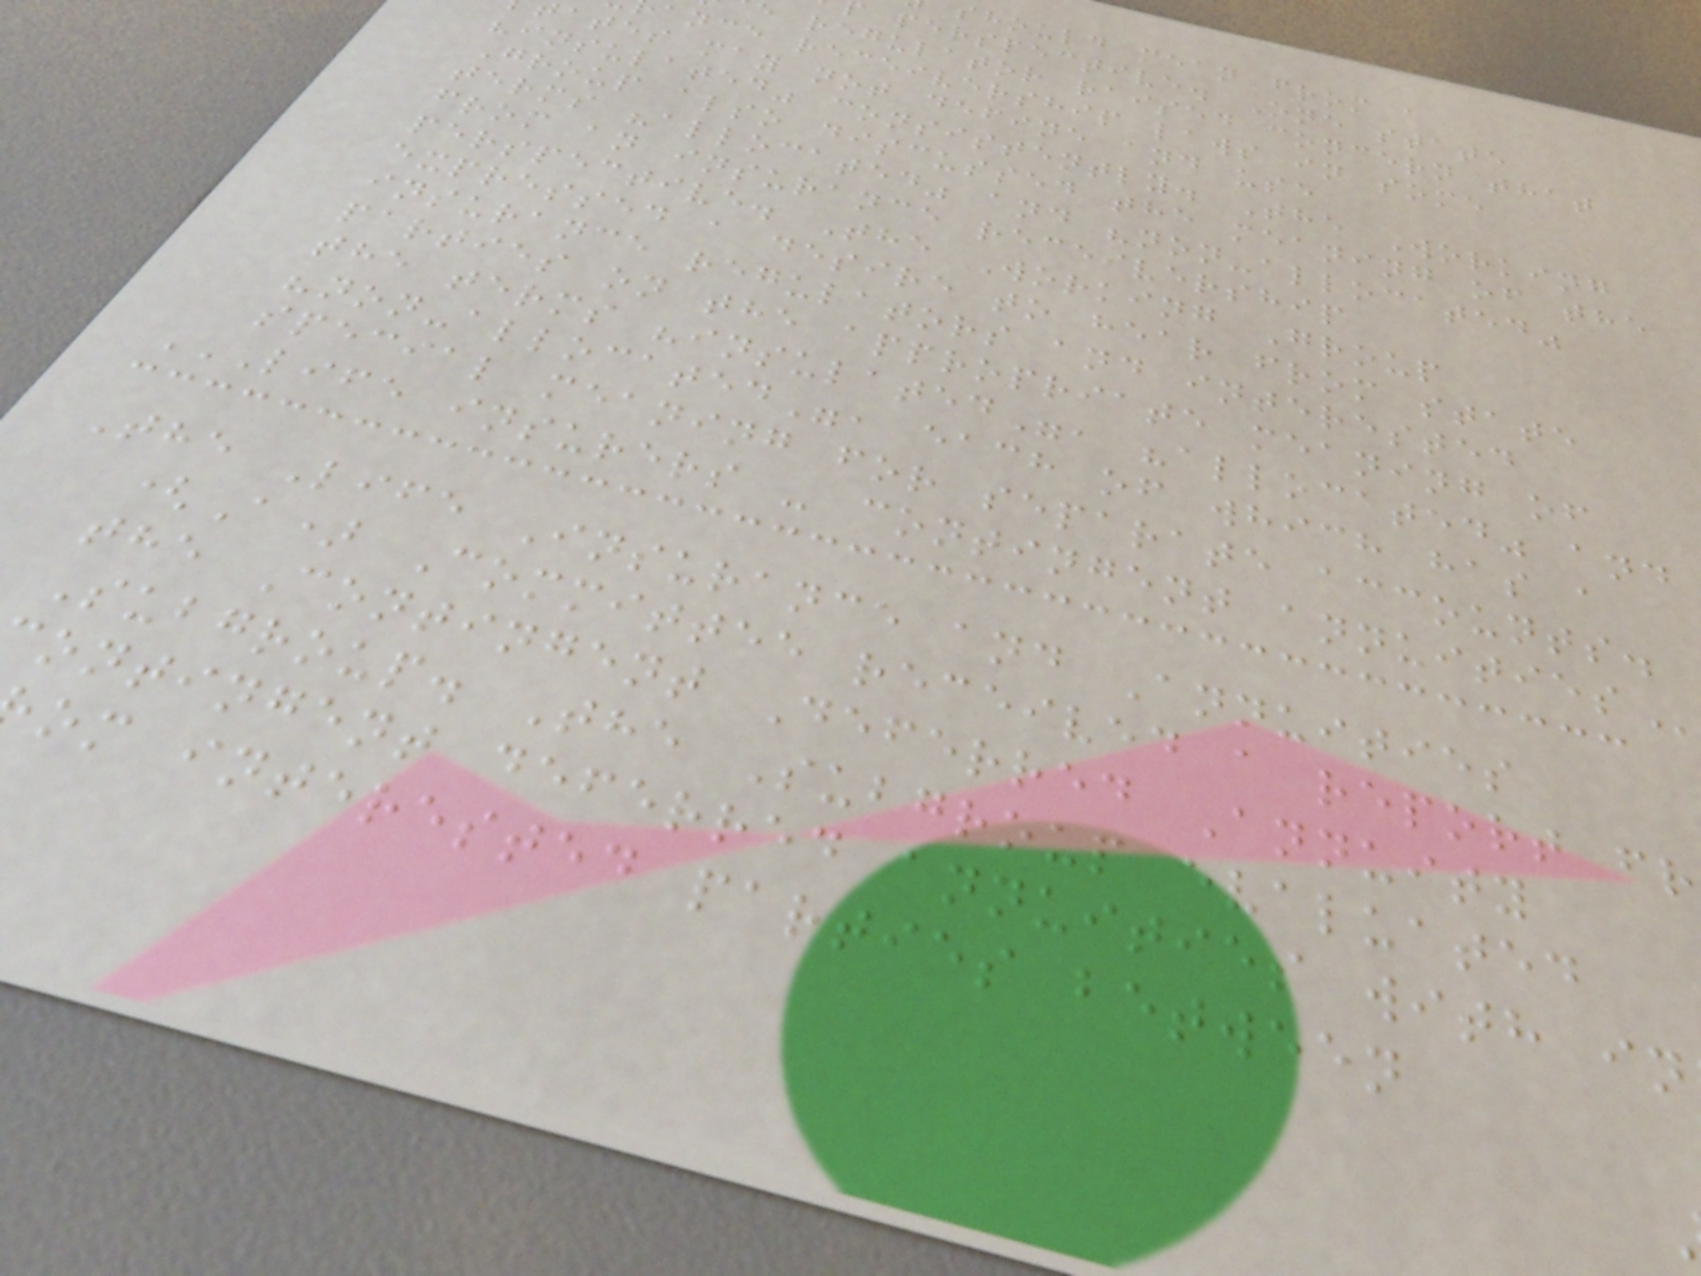should mean from a
perspective. One state
e regulator raised concern that
ance receivership laws in some
ates may not define and use
"insulated" consistently. The Working
Group also discussed the meaning of the
terms "allocated" and "non-allocated"
from an insurance receivership
perspective. The Working Group
expressed a desire to hear from state
insurance regulators and interested
parties on the appropriate meaning of
the terms "insulated", "allocated" and
"non-allocated", each of which has a
special meaning for separate accounts.
The Life Insurance and Annuities
(A) Committee received a report fr
the Contingent Deferred Annuity
Subgroup. The Subgroup evaluated
ontingent deferred annuities with in
om interested parties between
